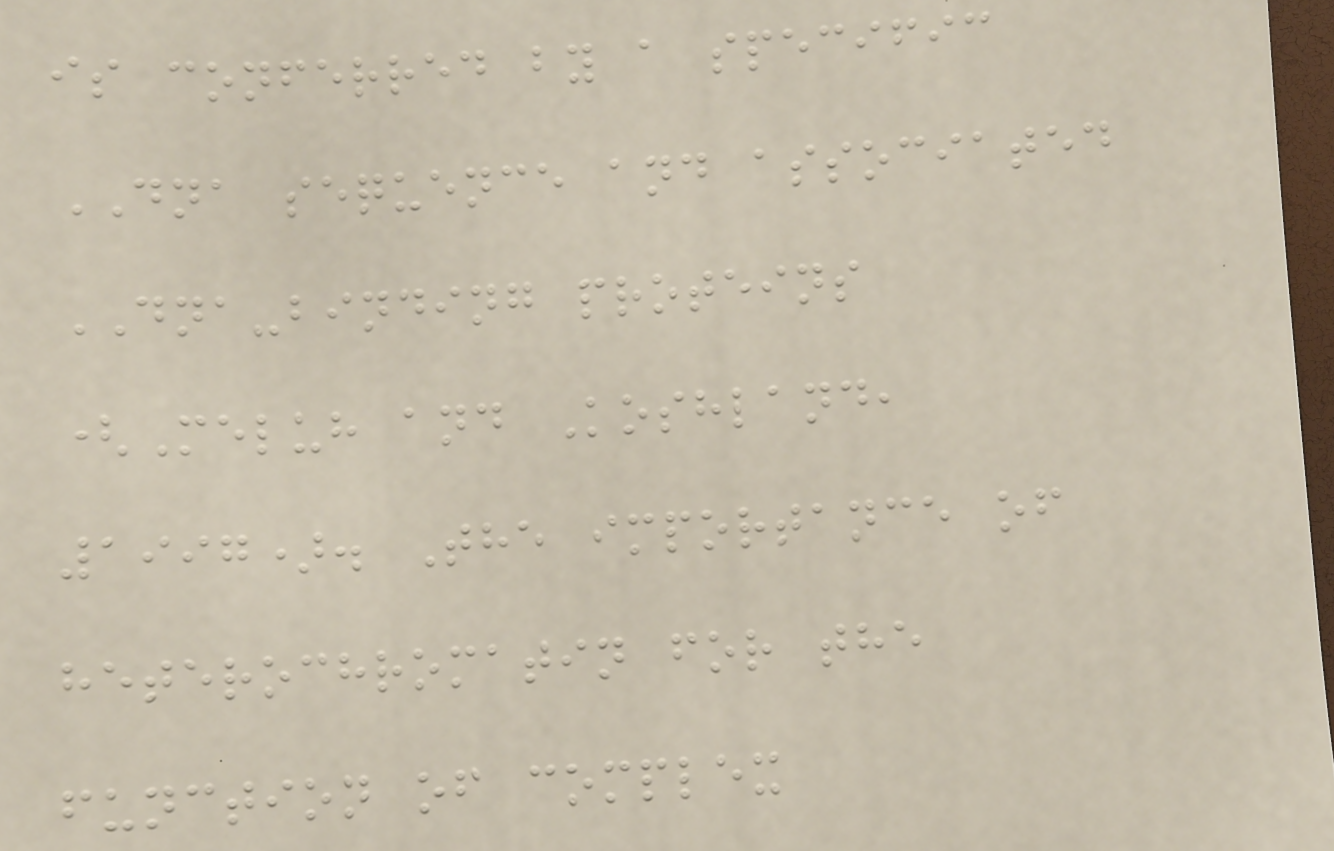is conferred by a specific
DNA sequence and associated
DNA-binding proteins
(Meluh and Koshland,
1997). The importance of
heterochromatin for the
function of complex
